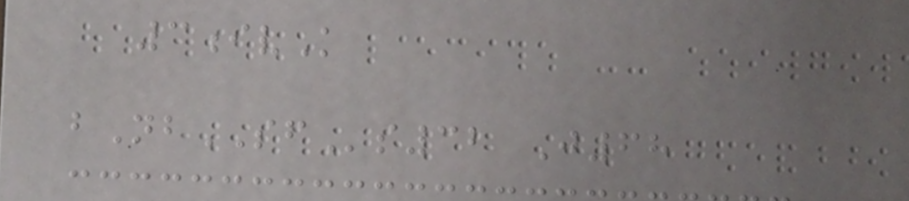3ivK
bNbSFs32 J68
